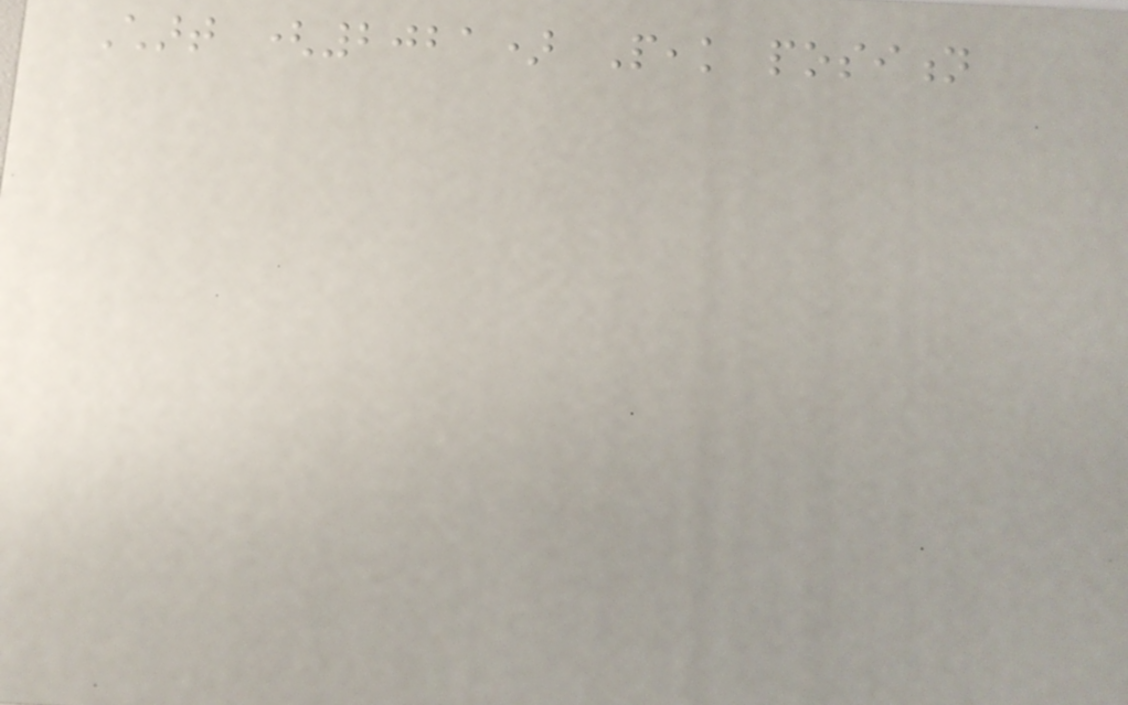Chart (2021) Peak position
